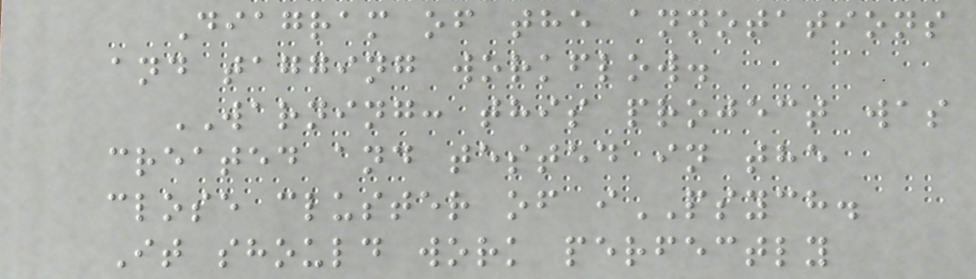Diagram of the annotations
and tagging workflow.
WARNING: this project was
created and tested in the
close cluster of iPSYCH.
It should work perfectly
